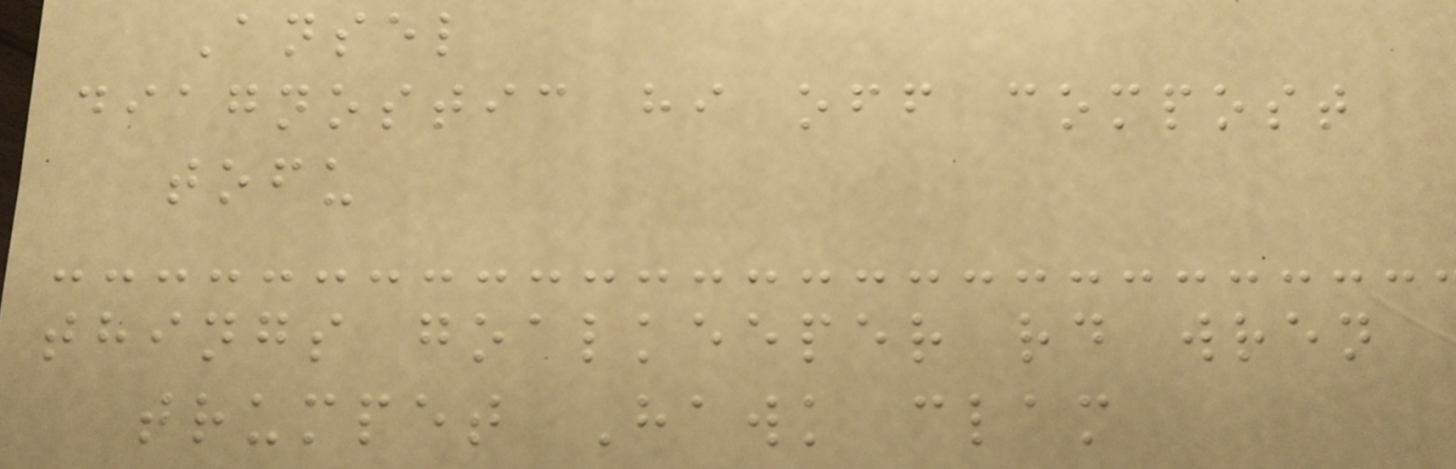Ansel
diagnostic hi off compost
tofu
things goalkeeper rd wren
trumpet Hawk clam
